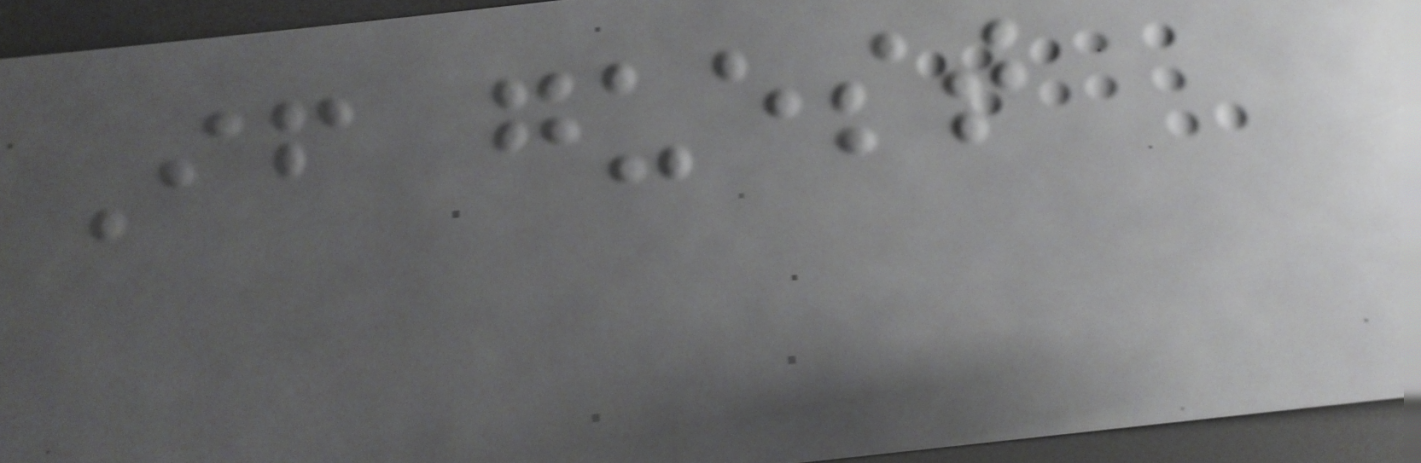If guest
